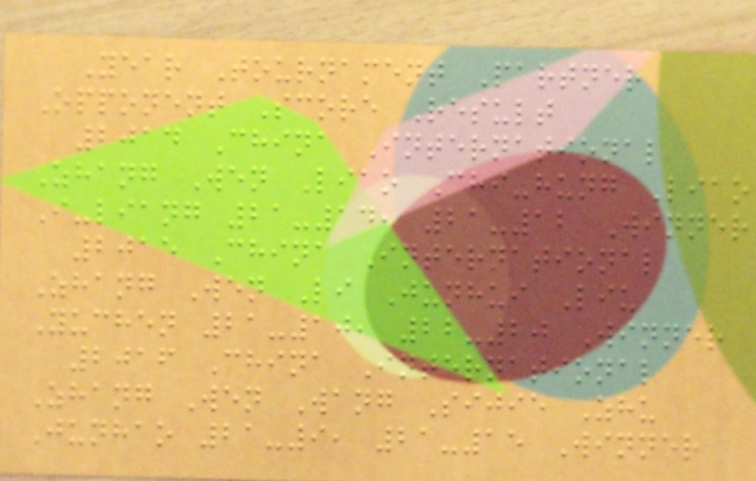Year Tournament Partner
Opponent Score Result
2014 China International
Zhang Wen Liao Chi-hung Liao
I-liang 21-14, 21-12 Winner
2015 China International
Zhang Wen Li Junhui Liu
Yuchen 21-10, 22-20 Winner
2016 China International
Zhang Wen Wang Sijie Zhu
Junhao 21-9, 21-15 Winner
